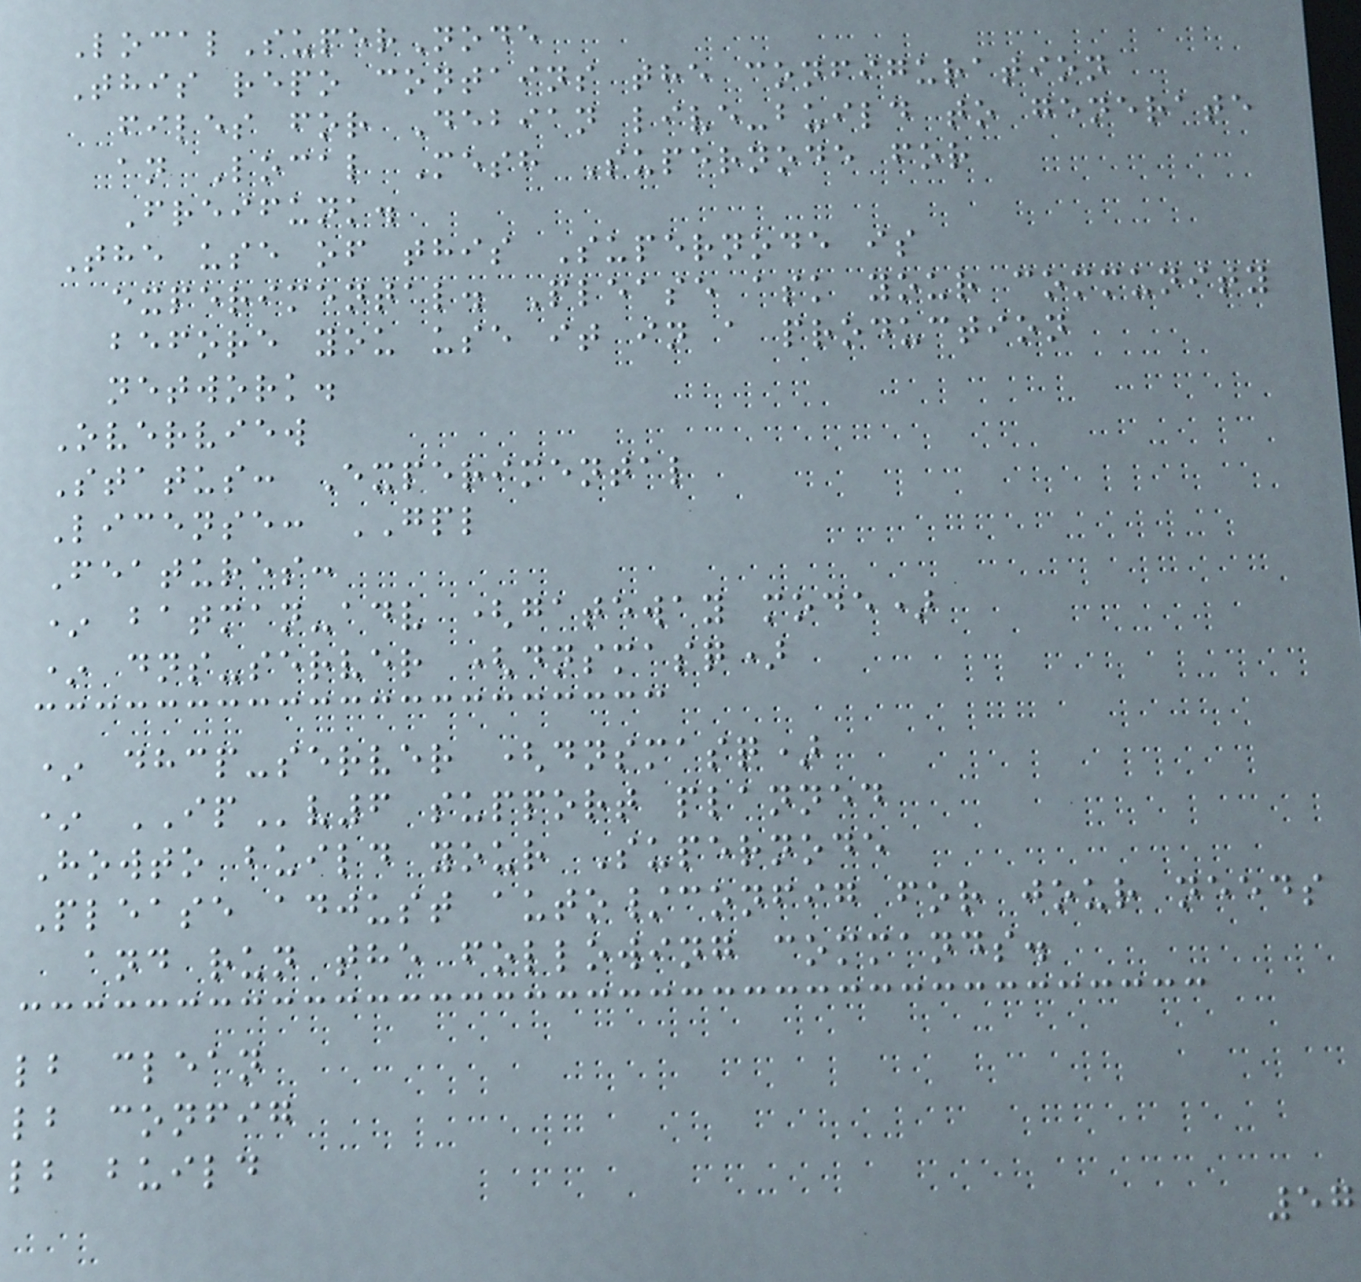LocalSuperNode
This repo contains the configuration
files for Debian live-build to generate
an Local Mesh Supernode for
Freifunk.
The use of this Supernode is
experimental. Please ask your community
before you use it in a production
network.
Overview
Status: Experimental
License: GPL
Features:
* batman-adv (gateway mode)
* dns-server (dnsmasq)
* dhcp-server (dnsmasq)
* IPv6 support planned
Howto build your Supernode
Please adjust auto/config for jour needs
and run the following commands.
lb clean
lb config
lb build
57
